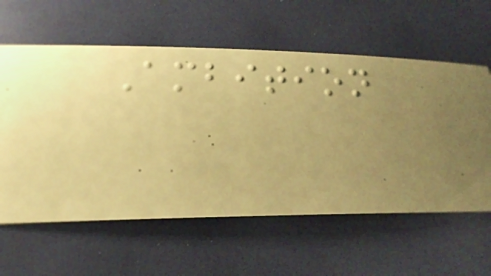Ambition
